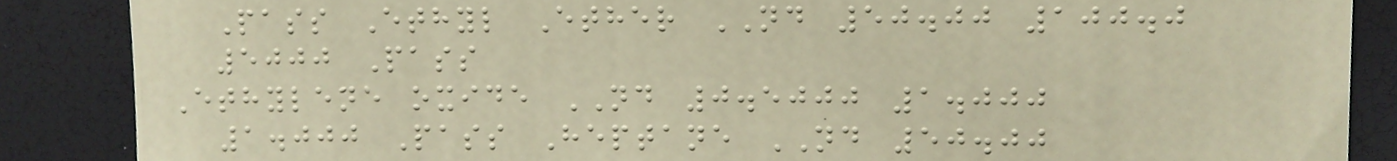Pass Ethyl Ether ND 50.00 100.0
5000 Pass
Ethylene oxide ND 0.5000 1.000
1.000 Pass Heptane ND 50.00
